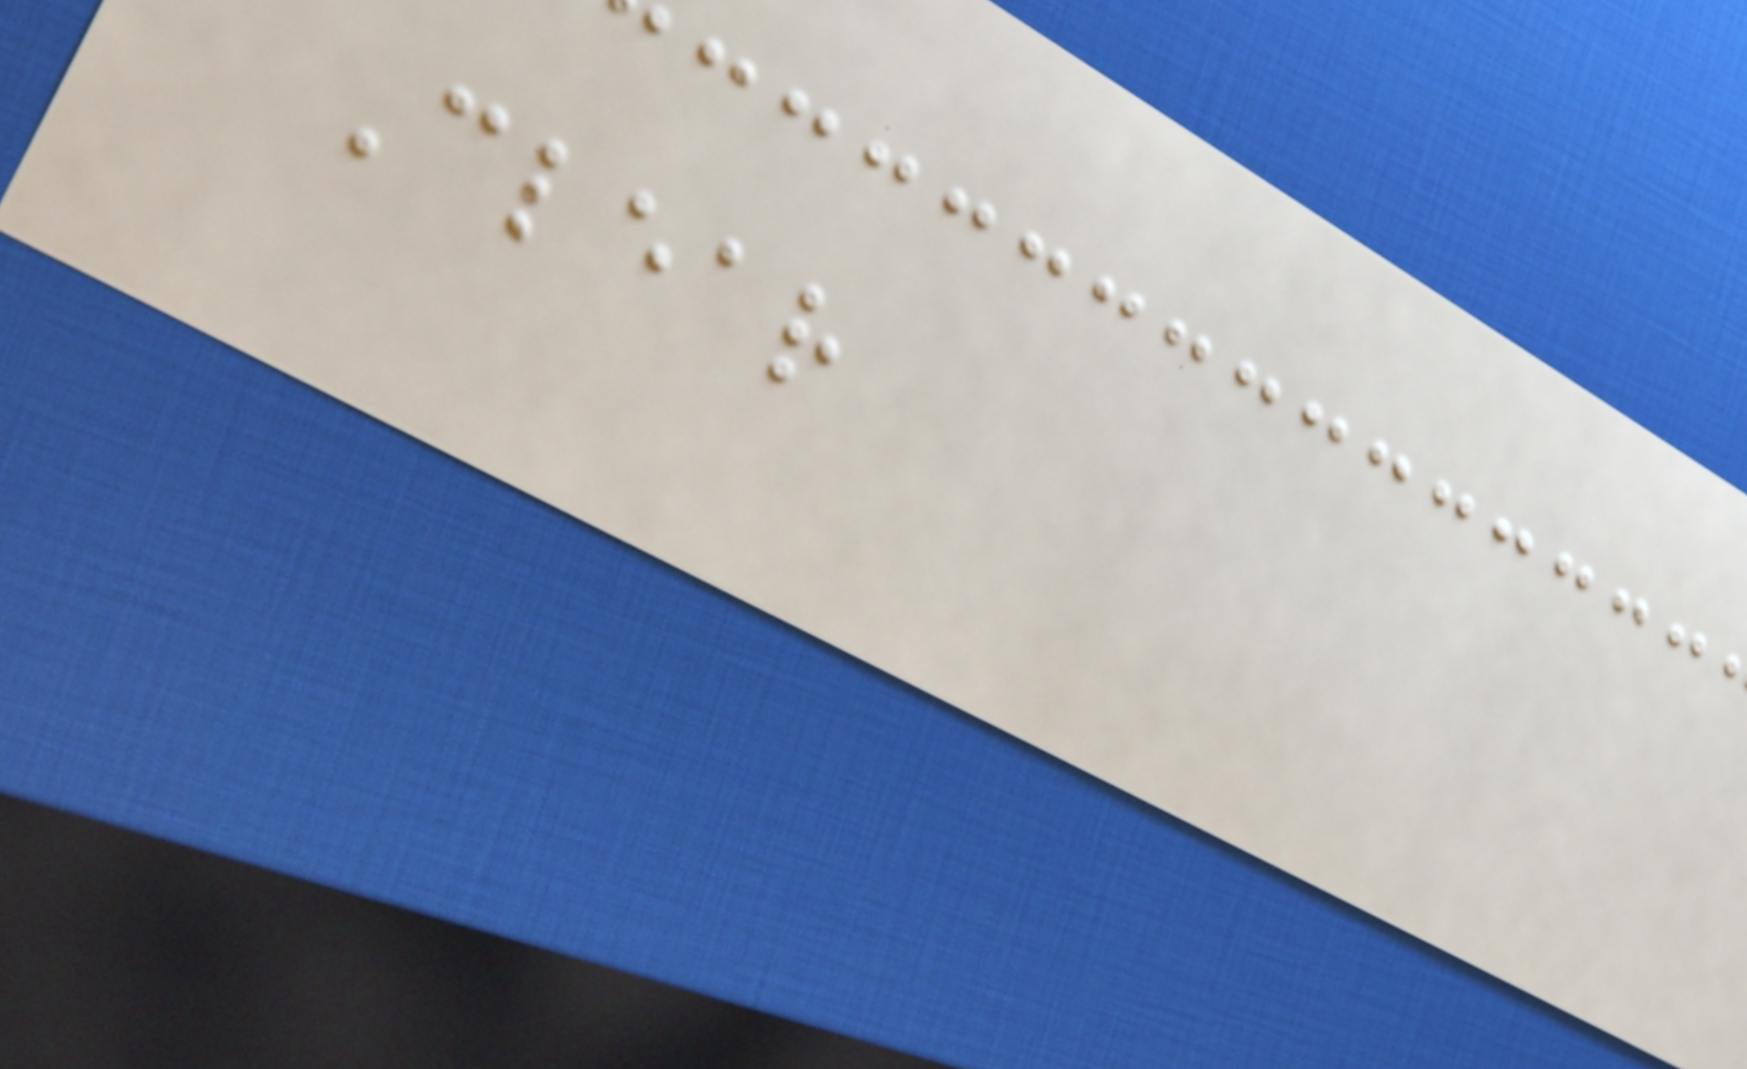Clear
